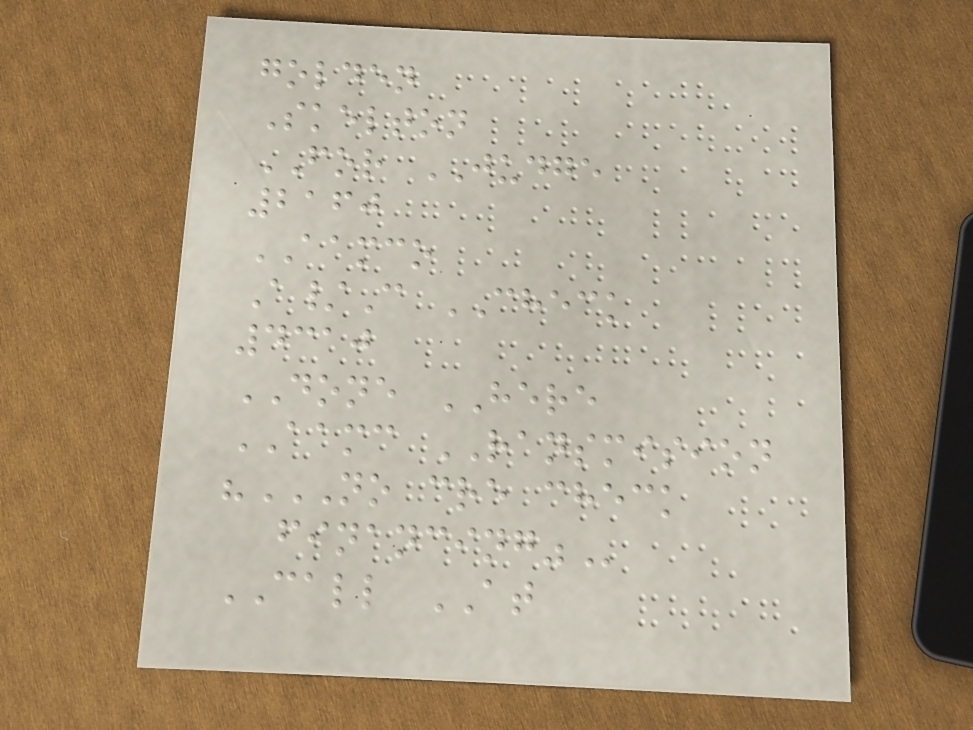golden
Skelton
FOR JUDGE
2160
AAMCO
A/C CHECK
4310
DONE HERE
AAMC RANSMISION
"NO CRE CHECK
FINANCING"
CALL AT
